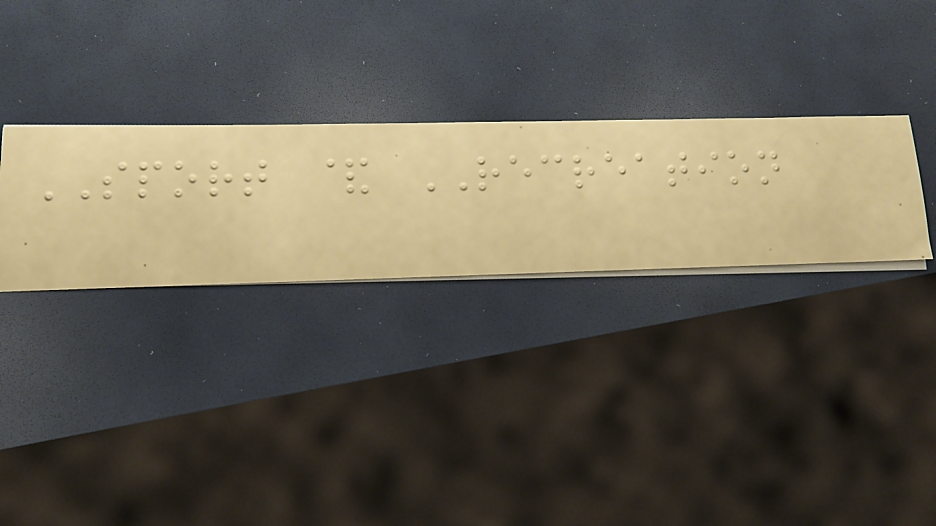SPORT & RECREATION
